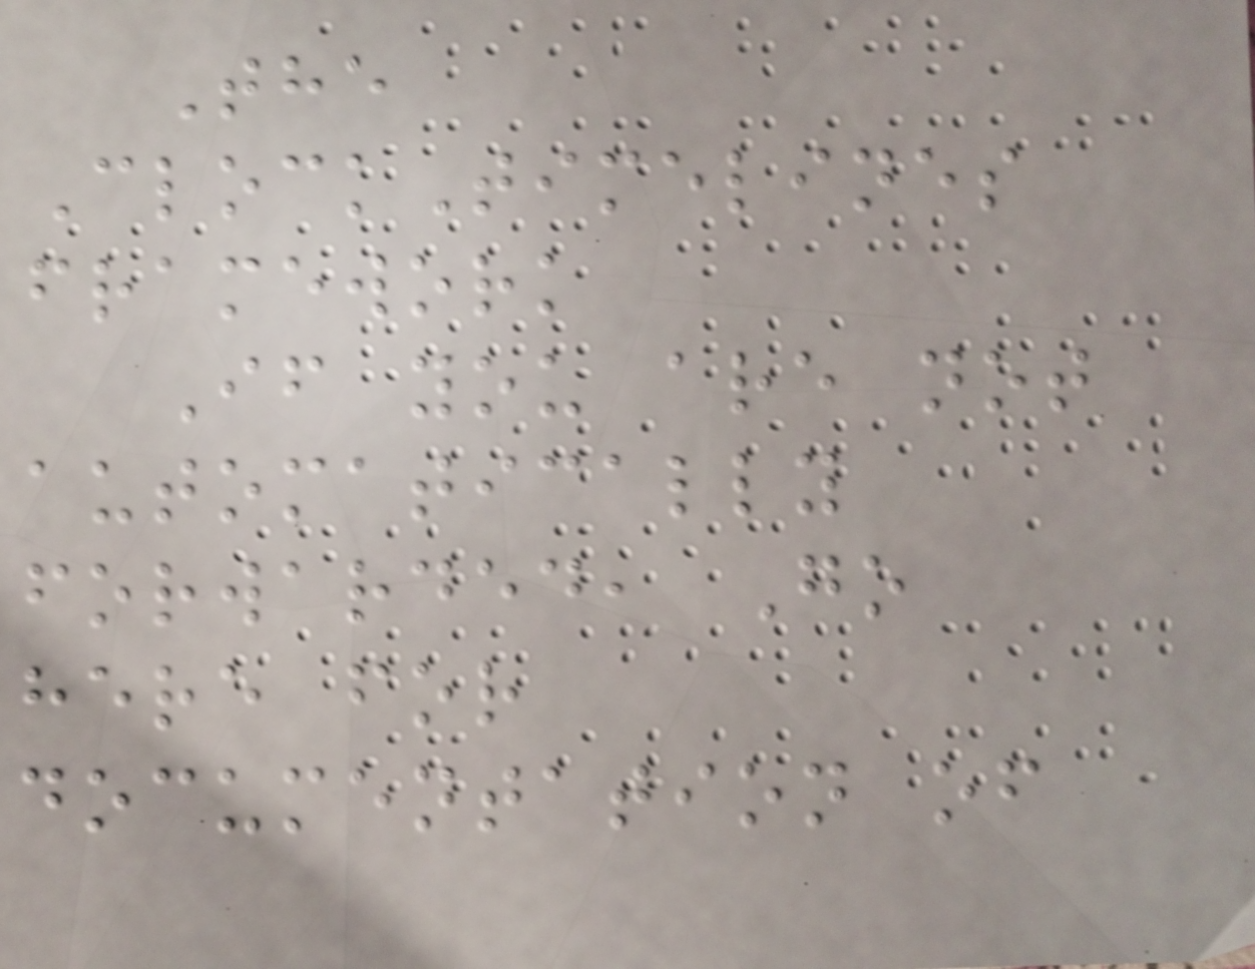The
ClockTimelines
framework
If you are not
automatically
forwarded, Go
here for
documentation of
